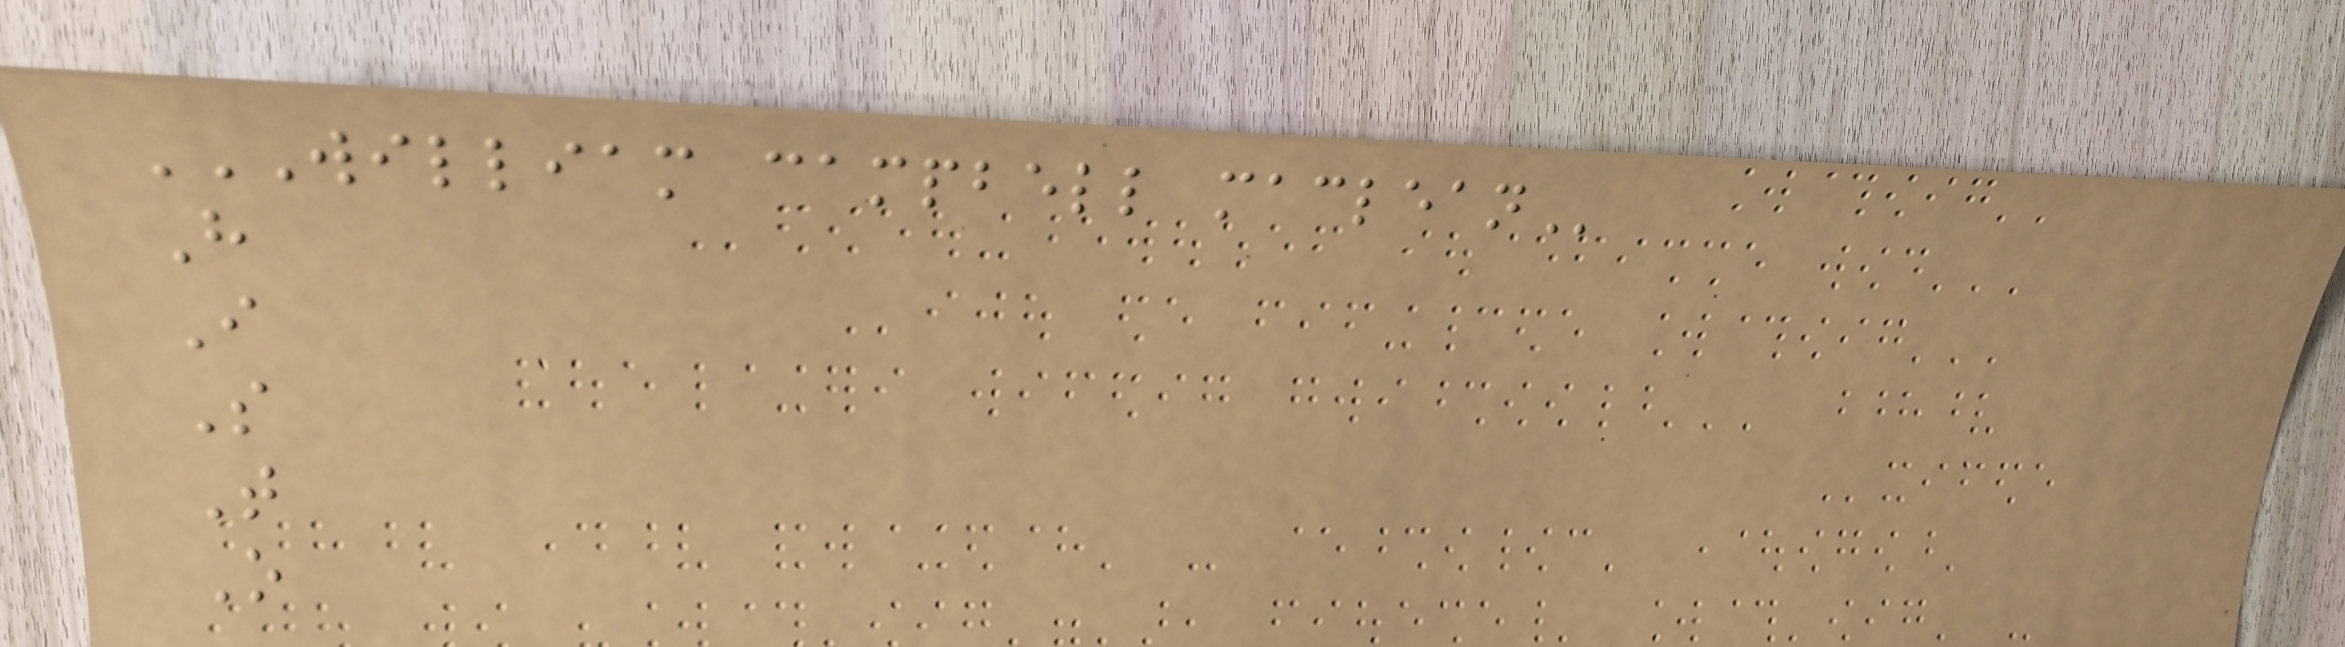WILLIAM CAMPBELL MACLEAN
H
I
S
T
O
